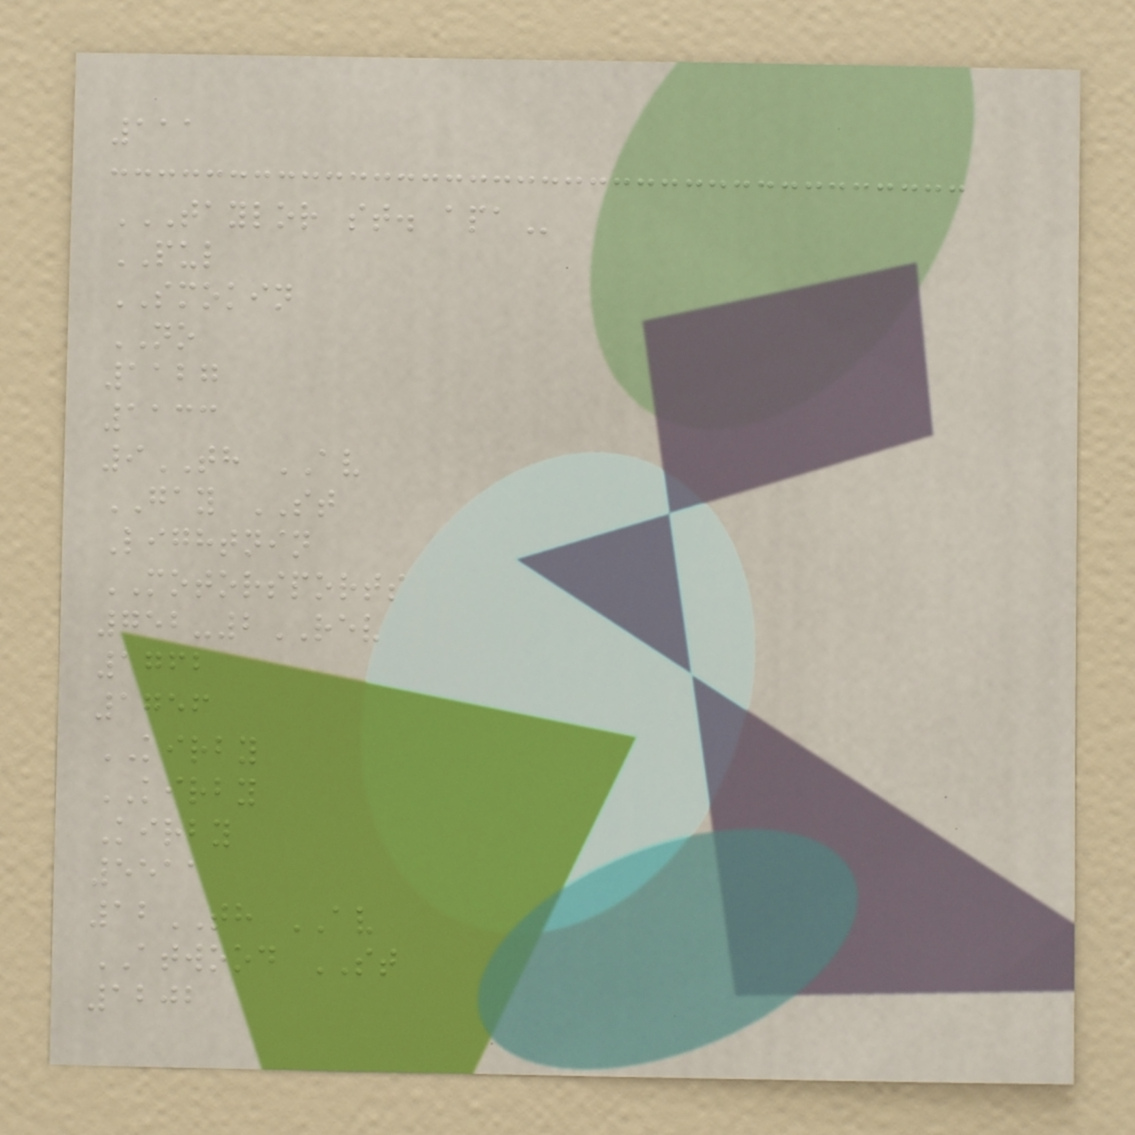111
TAYLOR ST. APA
PUL
SMOKIN
NO
1127
1133
9TH AV
GAY ST
Lightnin
MOTORSPORTS
752-2REV
1762
1756
KIRBY
KIRBY
Kirby
5511
12TH AV
ATWOOD ST
1202
